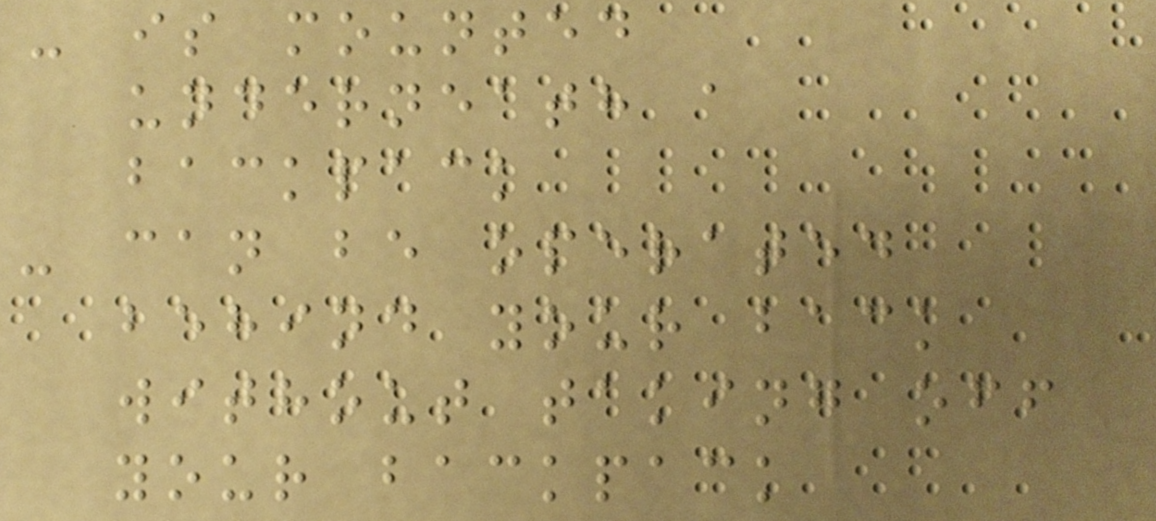- is mounted
underneath a
backpack
- can be operated
behind your back
without taking off
your backpack
